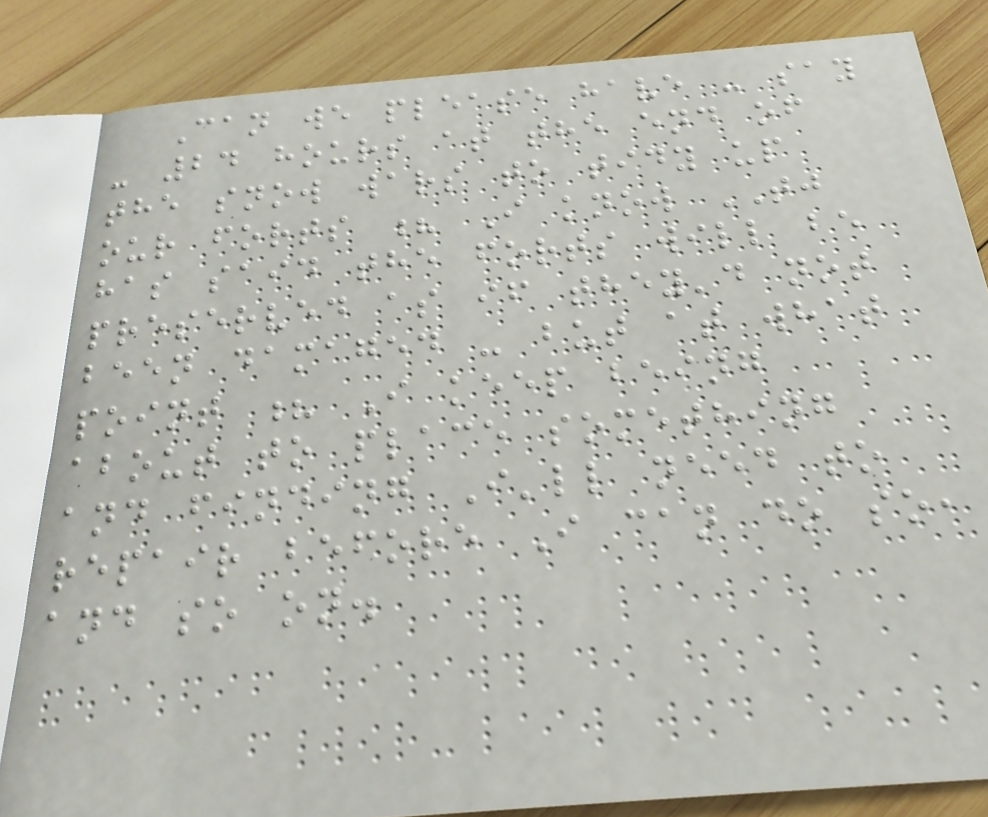Can we please have - say
- 24 hours at the end of
the snow wars to tidy up
our forts ? I know TJ
has said the forts will be
preserved as if they'd not
been damaged - but at what
point ? I keep being
about to place something
and finding I'll need to
repair before I can do so,
and so on.
